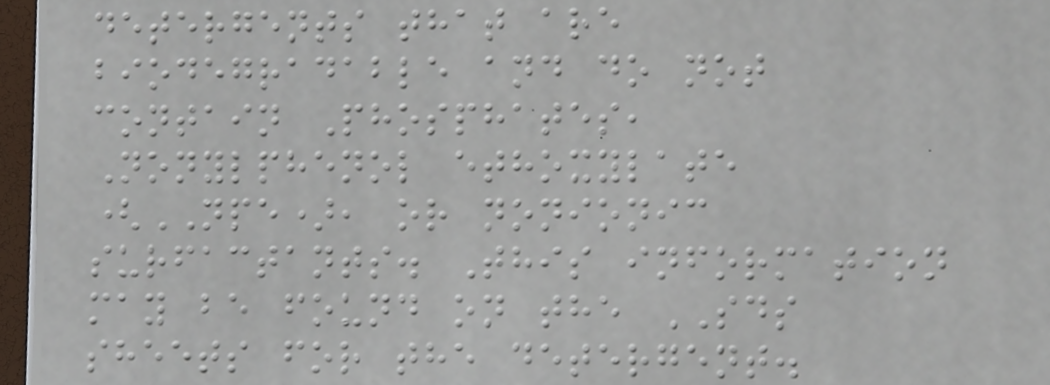detergents that are
biodegradable and do not
contain Phosphates,
Nonylphenol ethoxylate
(NPE), or nonionic
surfactants. This information
may be found on the SDS
sheets for the detergent.
